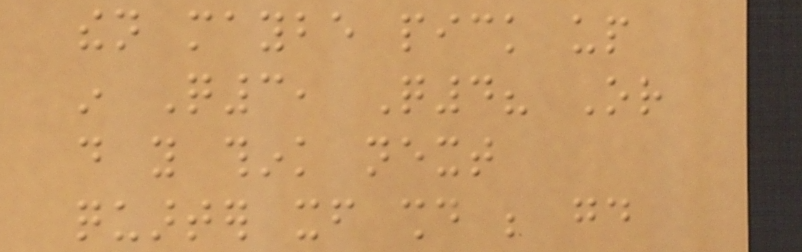then maybe pick up
in Q3, Q4? Or
do you think next
quarter itself should be good
